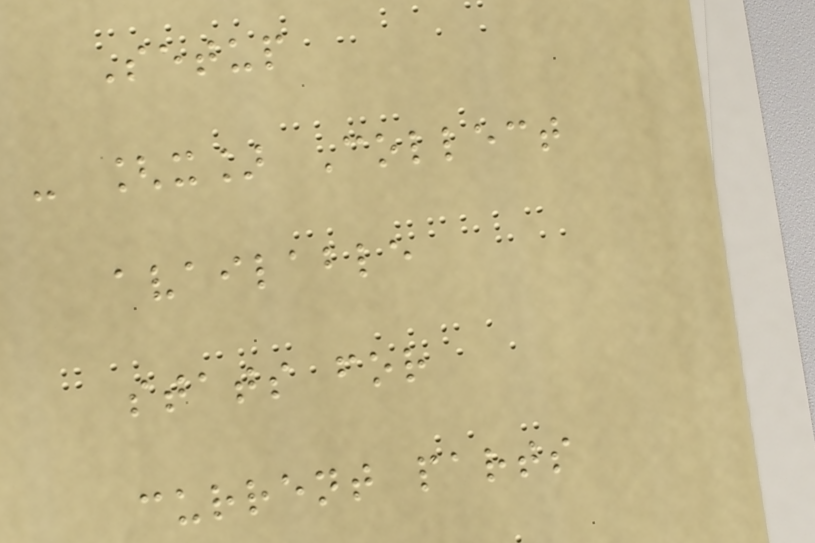Setup
- [x] Collect
available
stats for
current parts
